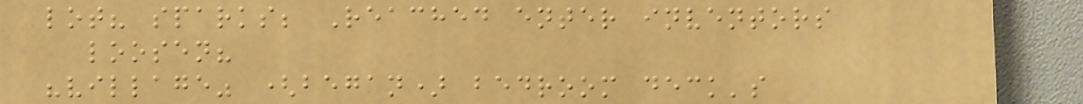lot? sparks; Reached enter inventors
loosen?
"village" (began) bedroom deck's
